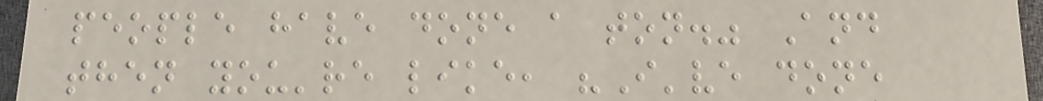people have done a ton." And
then you're like, "I've done
